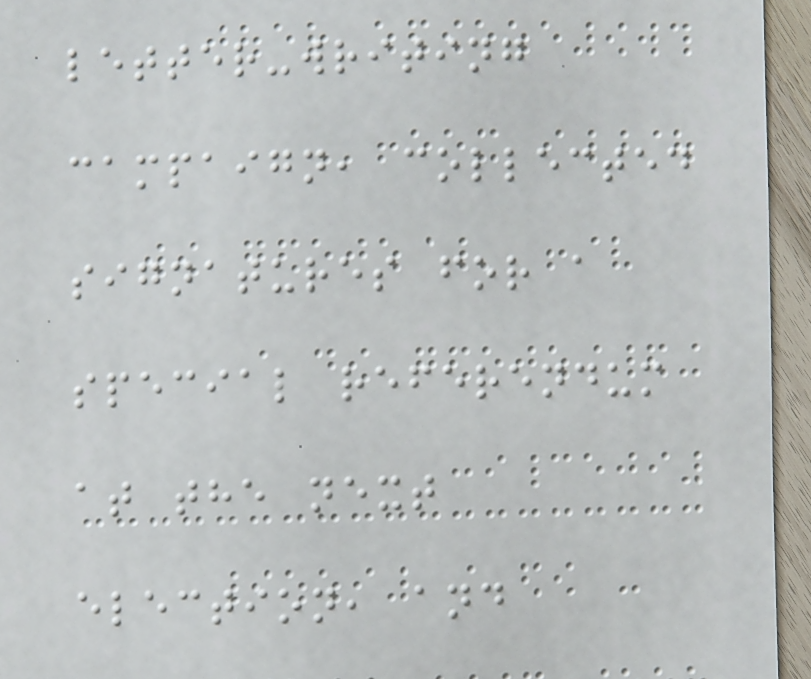letter-writing
campaign, collected
signatures for a
special referendum
at the next
election, and
